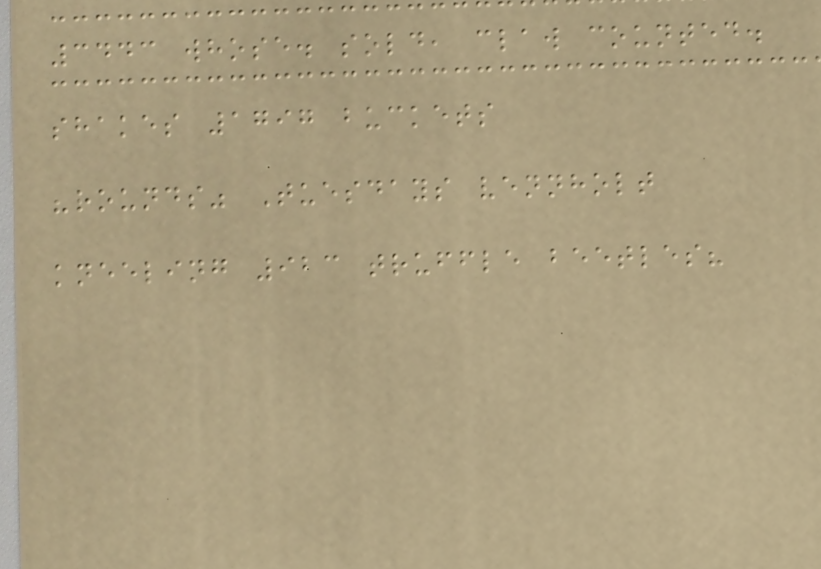3443 whose. sold, claw counted.
shakes 1797 buckets
"rounds" Tuesdays vennholt
kneeling 923 truffle beetles?
